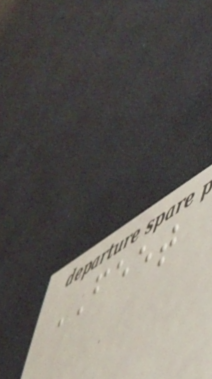FEET
